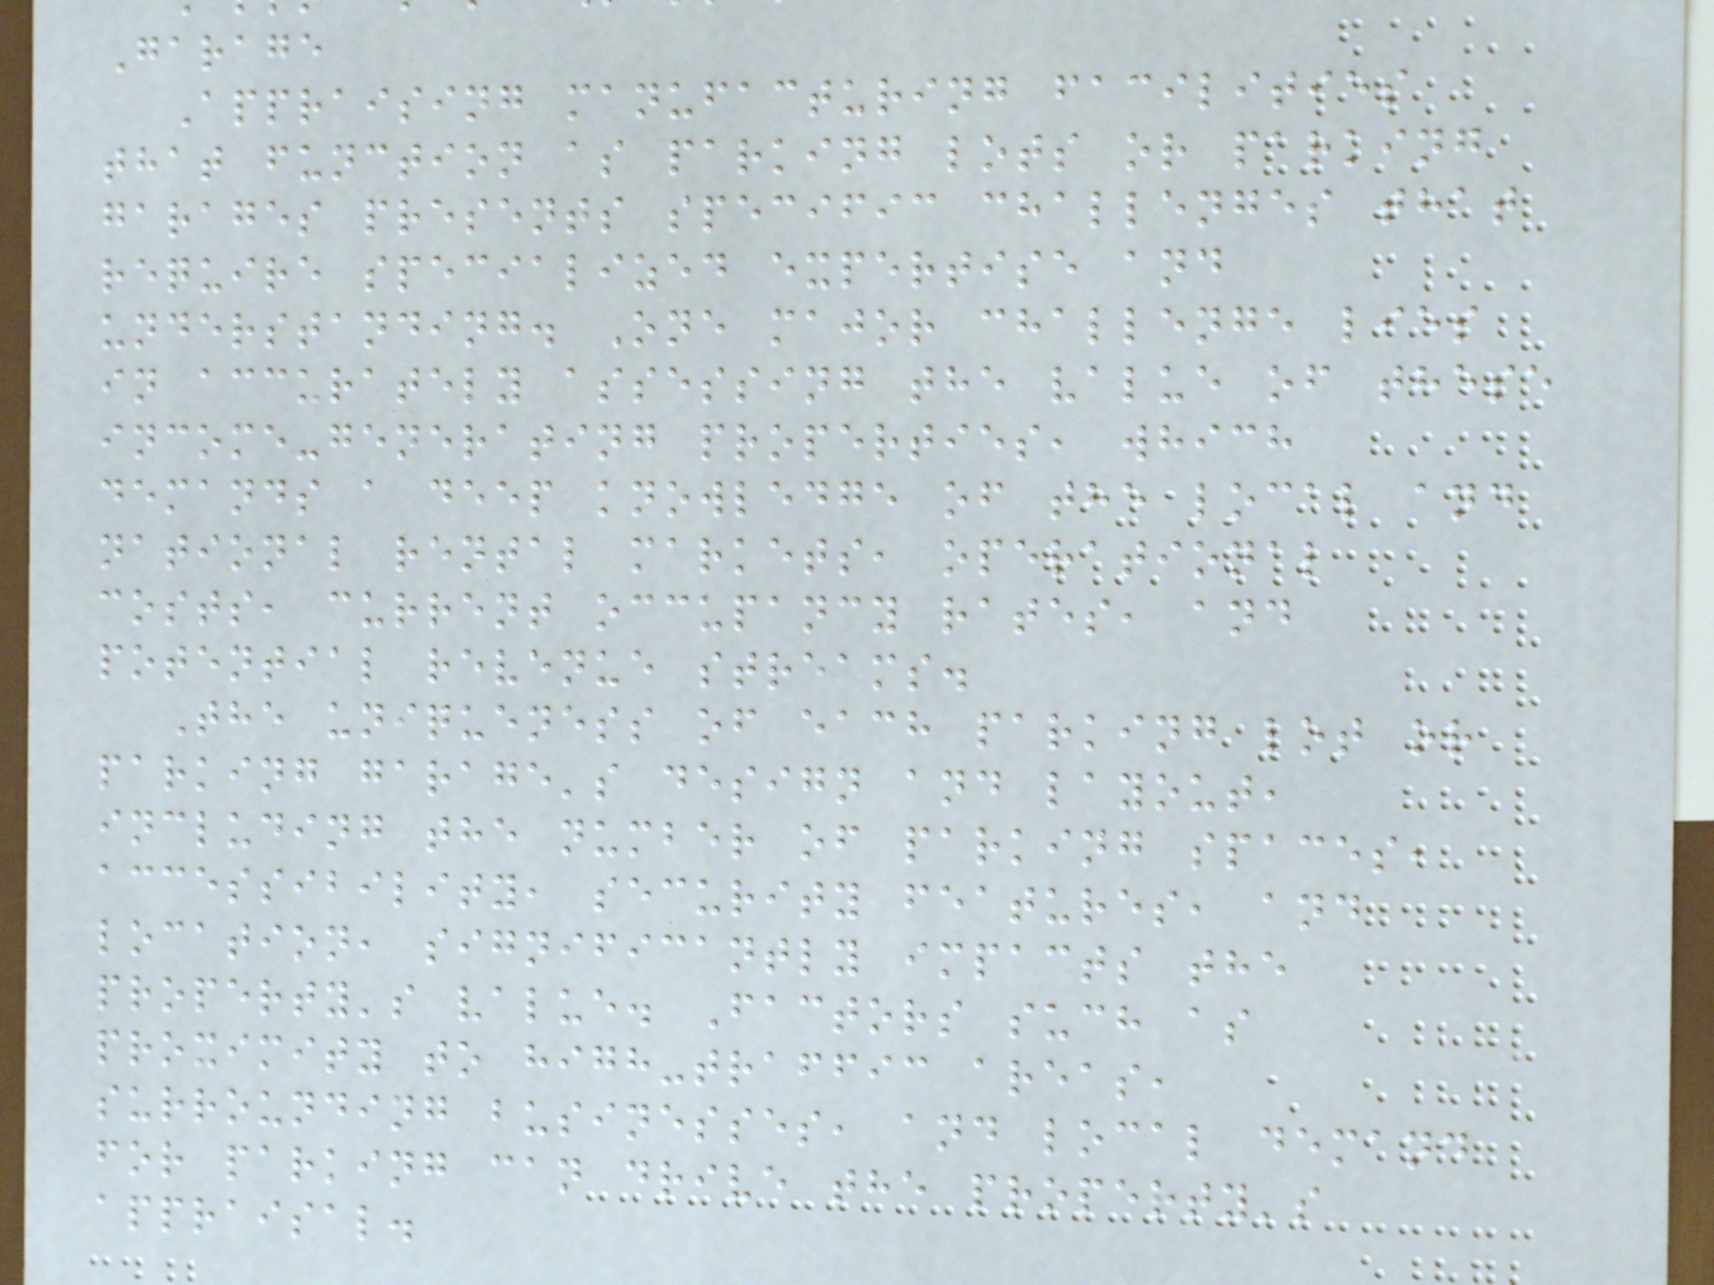Garage
Appraising manufacturing facilities
that function as parking lots or parking
garages presents specific challenges that
require specialized expertise and
understanding. One major challenge lies
in accurately assessing the value of these
income-generating properties, which
demands a deep knowledge of the local and
national rental markets, operational
costs, current occupancy rates, and
potential revenue streams.
The uniqueness of each parking lot or
parking garage's design and layout,
including the number of parking spaces,
accessibility, security features, and
location, significantly impacts the
property's value. Factors such as
proximity to high-traffic areas,
surrounding businesses, and local demand
for parking can drive the property's
appraisal.
